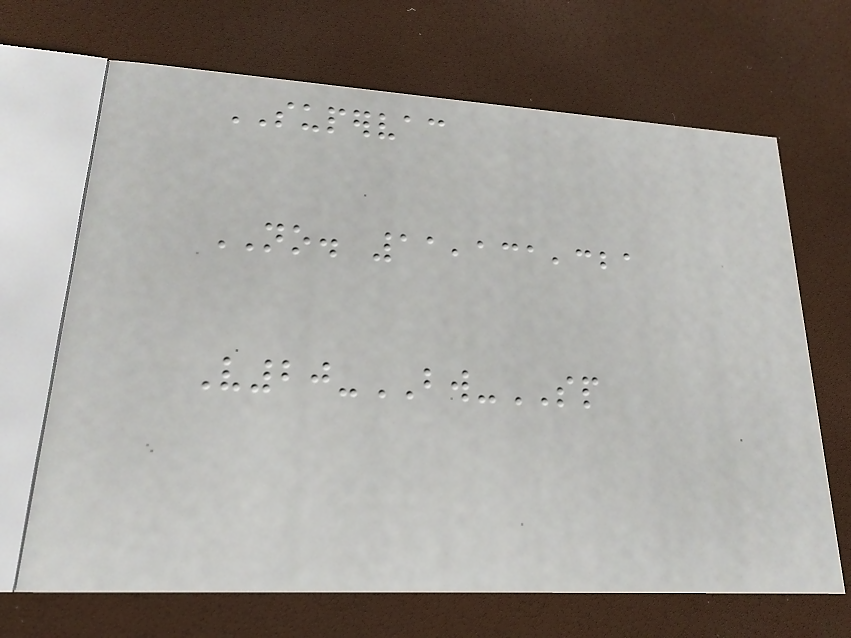SUPERVAC
NO. 11,131,321
V20-BW-SP
